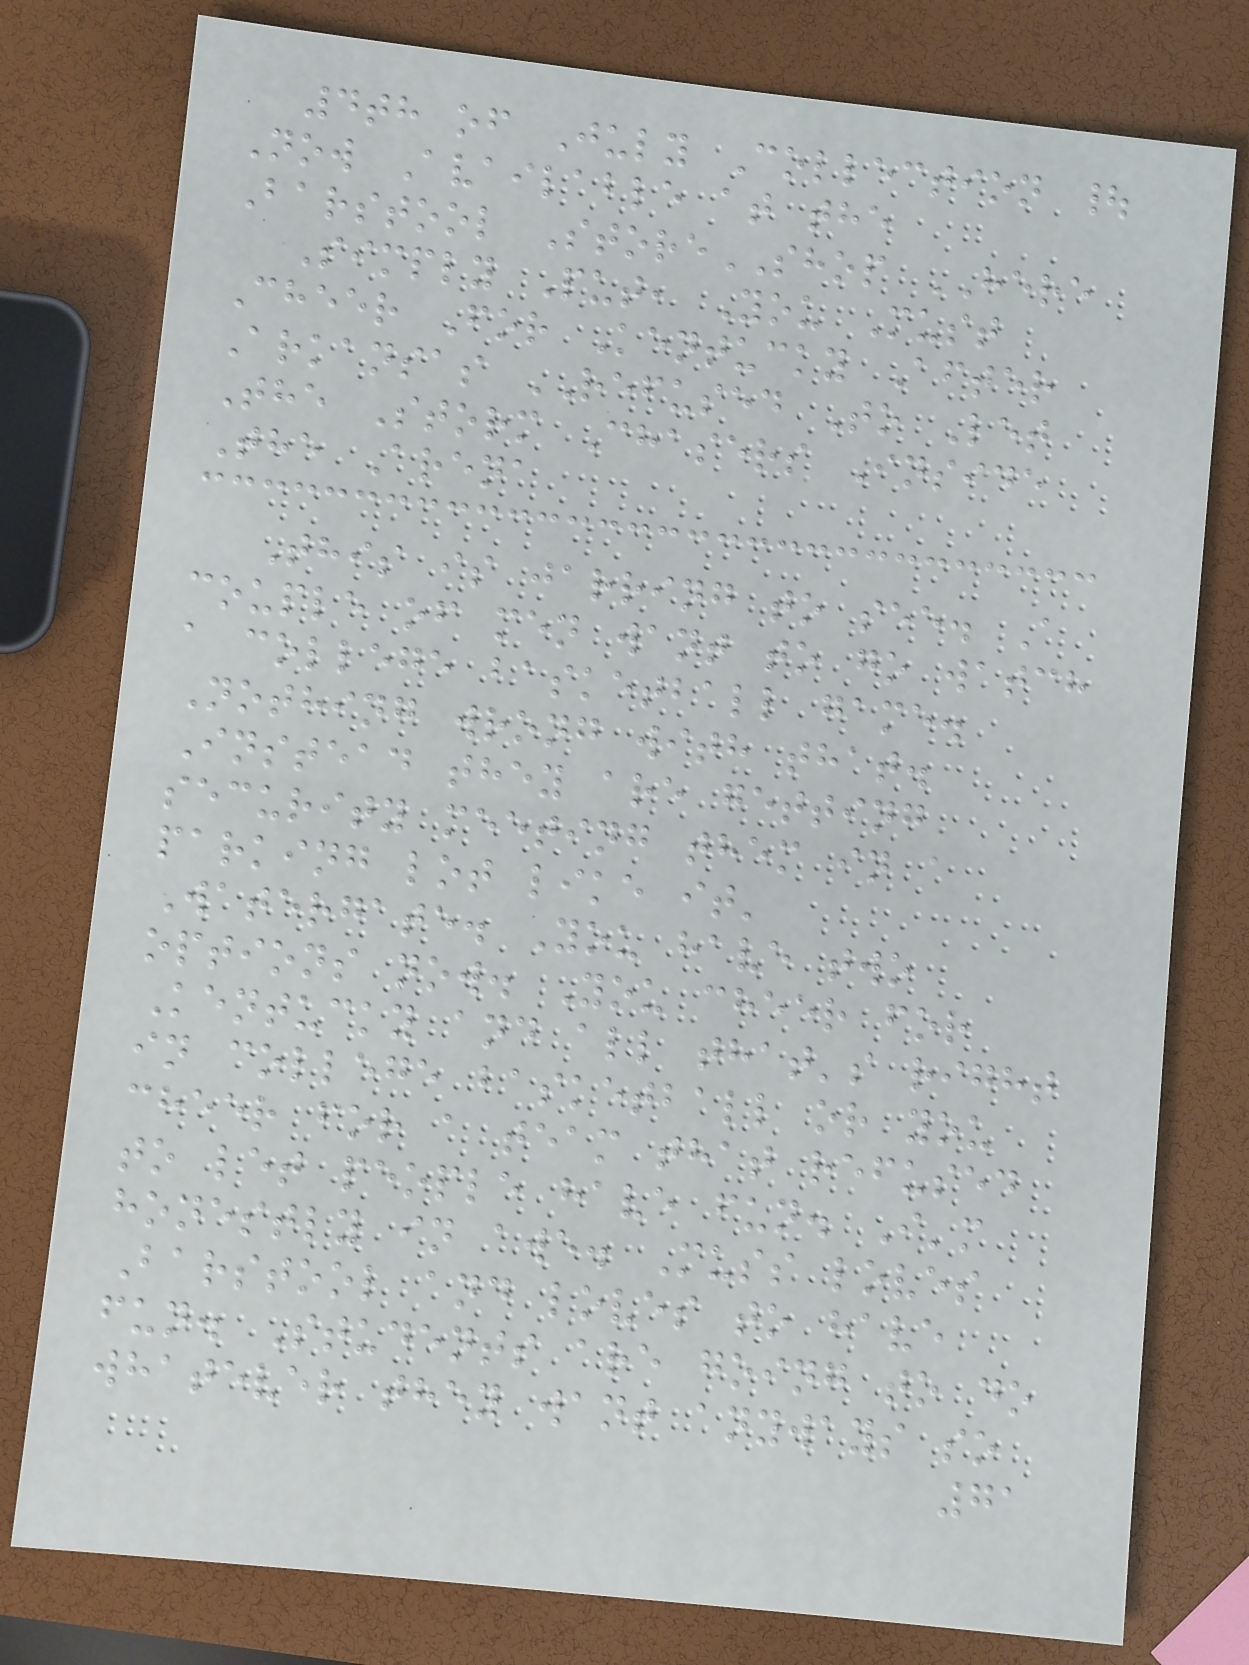4th of July Collection |
Now Available at the
Barstool StoreSHOP HERE
Simply Put, You Must
Cheer For Kentucky After
Arkansas REFUSED To Let
The Storm Chasers Inside
The Arena
This is jarring to see. A
couple of men want to go watch
a college basketball game.
Nothing wrong with that.
Instead they are getting
security meeting them in a
parking lot like it'
Watergate. You have two
options now. You cheer for
Kentucky and all that's right
in college basketball or you
cheer for a team that refused
to let people have fun. I'm
honestly in awe. Muss loves
Barstool and loves to have
fun. Students are going to do
whatever they want anyways so
71
